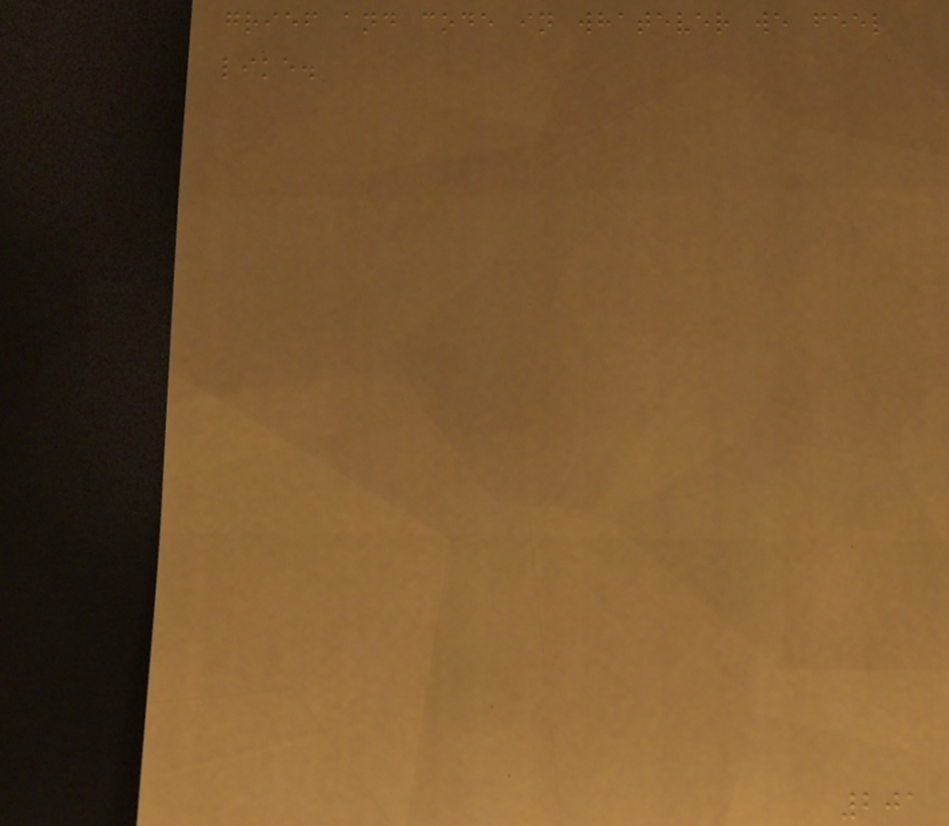grief and code in whatever we feel
like.
201
